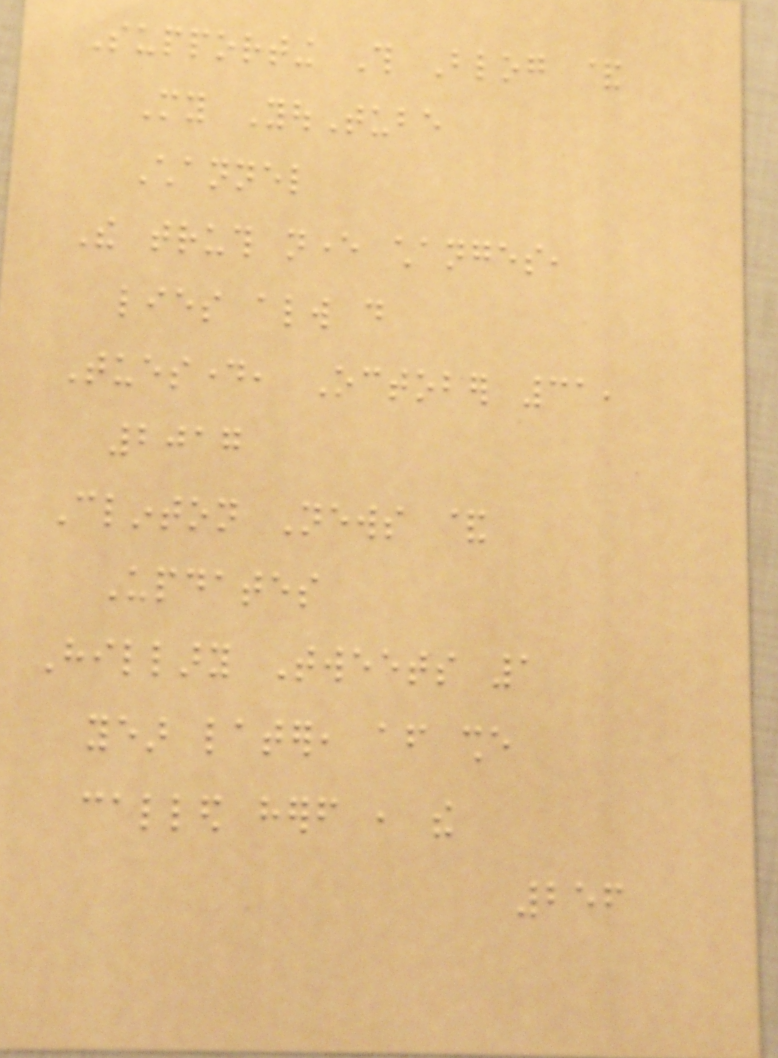Supporting This Blog &
My YouTube
Channel
The truth never changes,
lies always do
Tuesday, October 31,
2017
Clinton News &
Updates
Hillary Tweets 1
year later, after she
called herself , the
256
